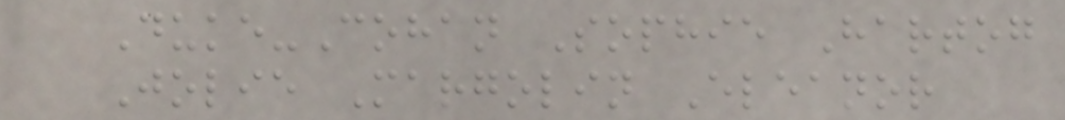Duke-Cohan Sophie Hartog
Jolie Margolin Eleanor
